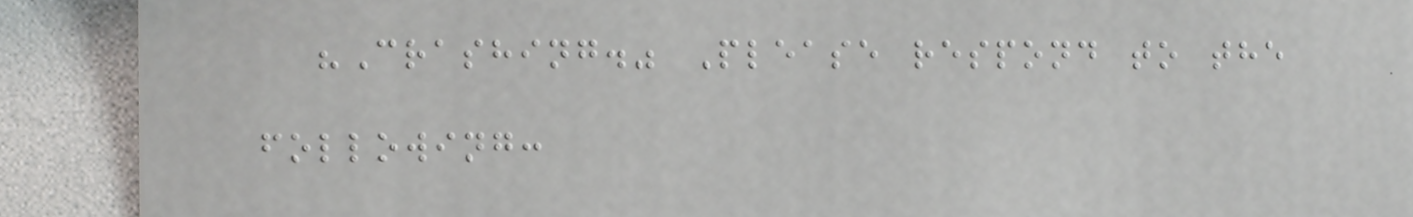"Crashing." Please respond to the
following:
